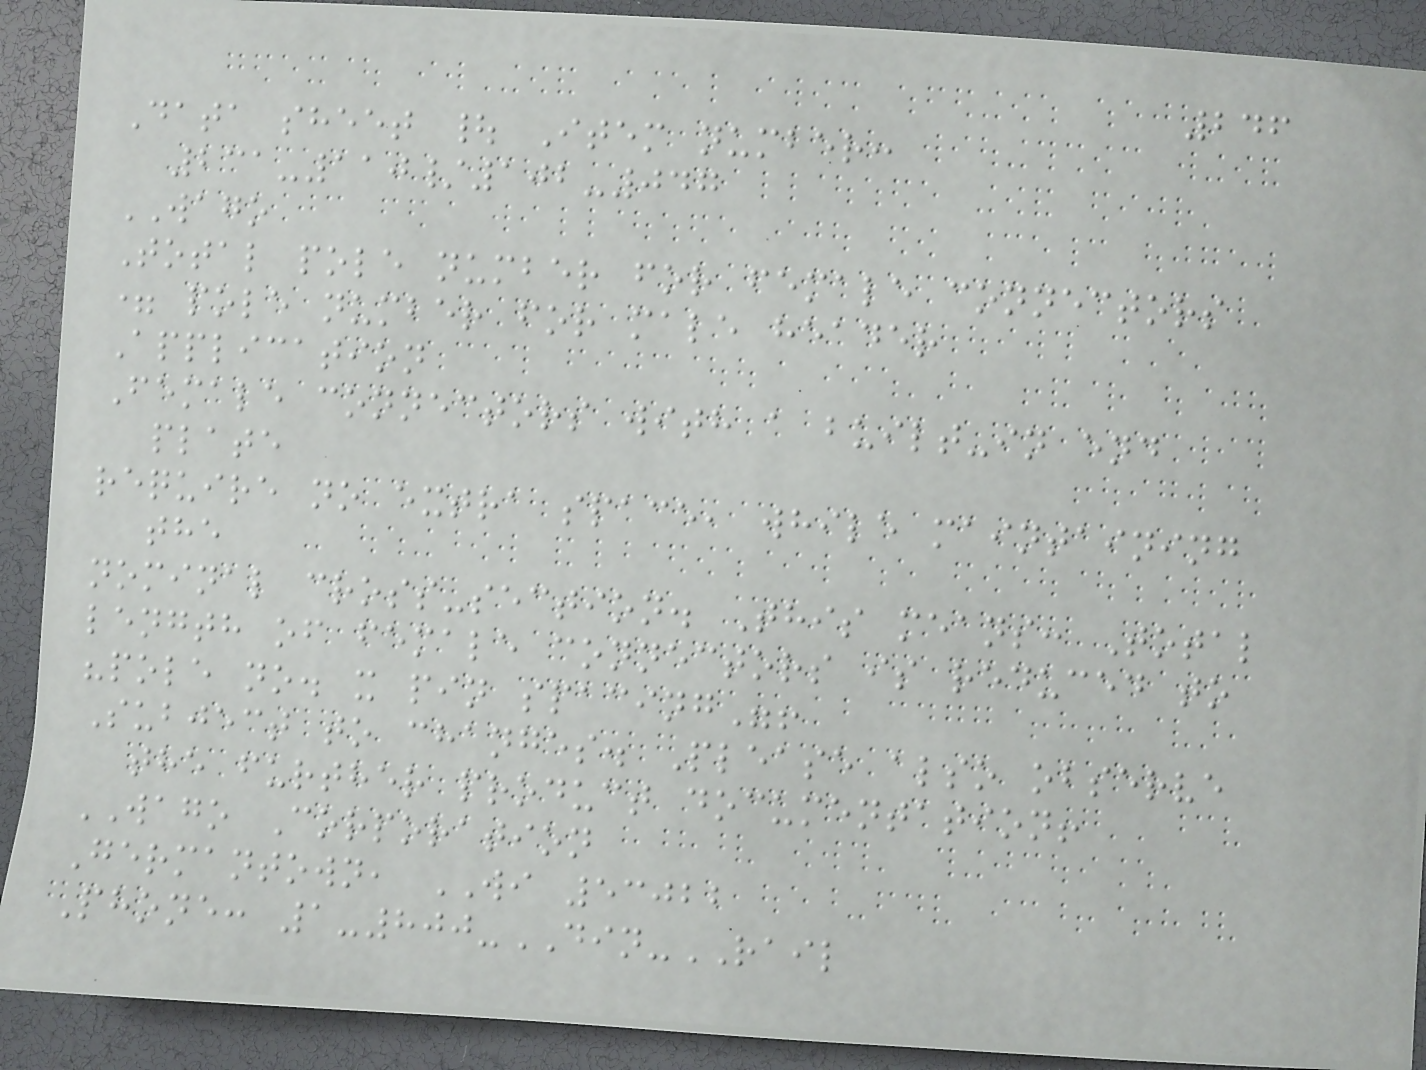246
Data sheet | Item number:
231-110/102-047
WAGO
Total pole number for female connectors
= pole number for male header
Application
Female connectors with a built-in end
plate
require no extra space, while maintaining
the
nominal cross-section. This means: Total
length of female connectors is reduced to
"pole no. x pin spacing"!
Subject to changes. Please also observe
the further product documentation!
WAGO Corporation
Germantown, WI 53022
Phone: 1-800-DIN-RAIL
